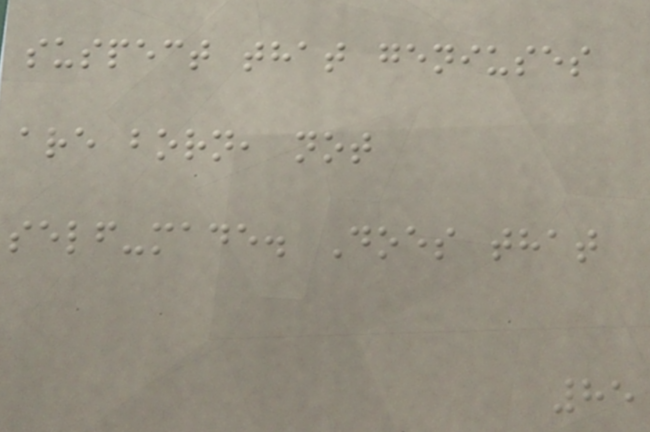suspect that geniuses
are born, not
self-made. Does that
85
